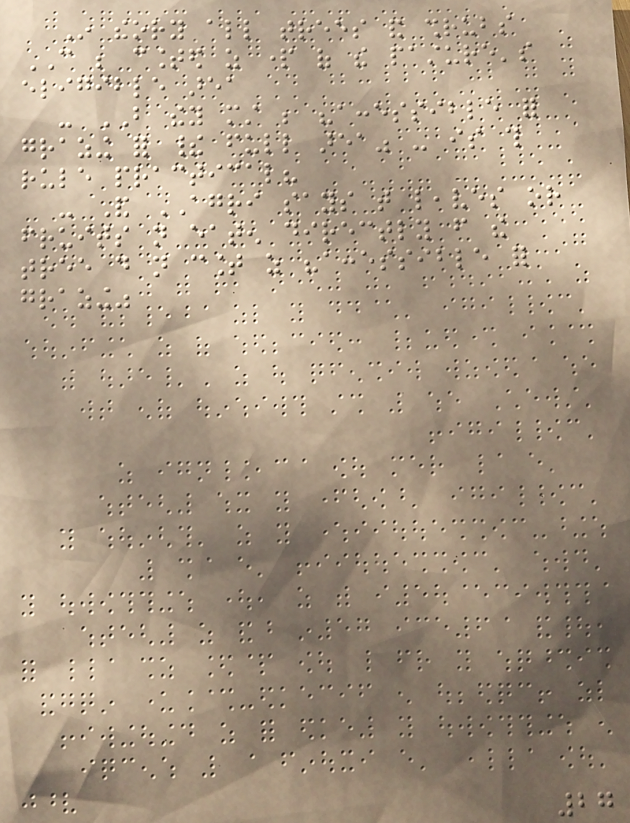In theory all trees and shrubs
CAN be counted as part of the pasture's
eligible area
- BUT they must be "accessible for
grazing for their full area" - is this
rule practical?
- And AGRI says that leaves or
fruits not eaten directly from the
tree do not count as "accessible for
grazing"
27
